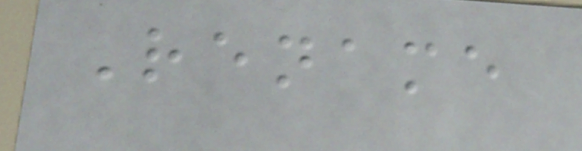Rename
